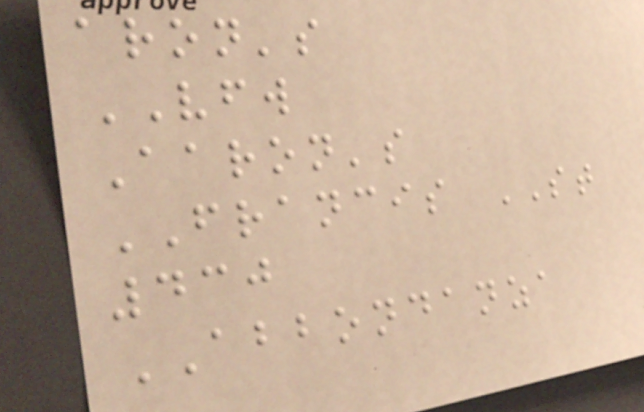aron's
VFW
Aaron's
FRANCIS ST
430
ABBONDANZA
